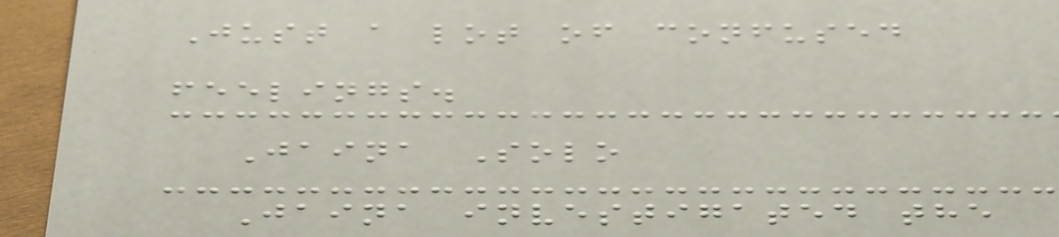Just a lot of confused
feelings.
Jaina Solo
Jaina investigated the
